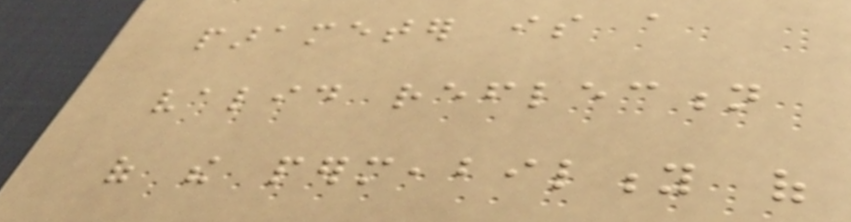parameter is a
valid reflection
of the permeability of
